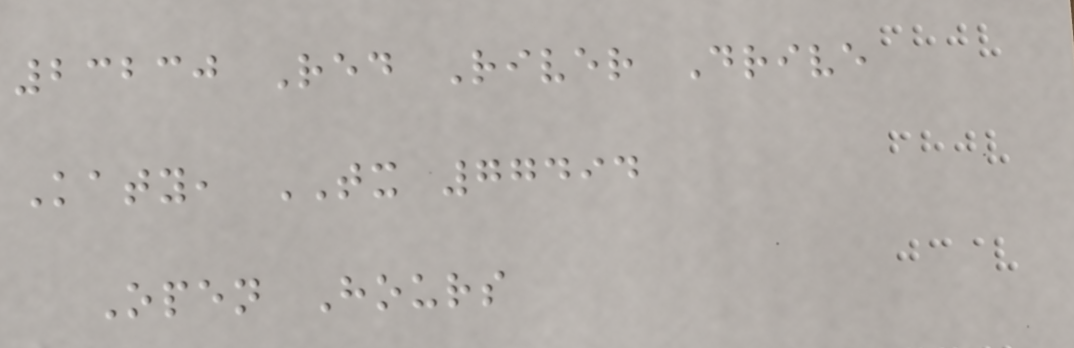23230 Red River Drive
Katy, TX 77494
Open Hours
